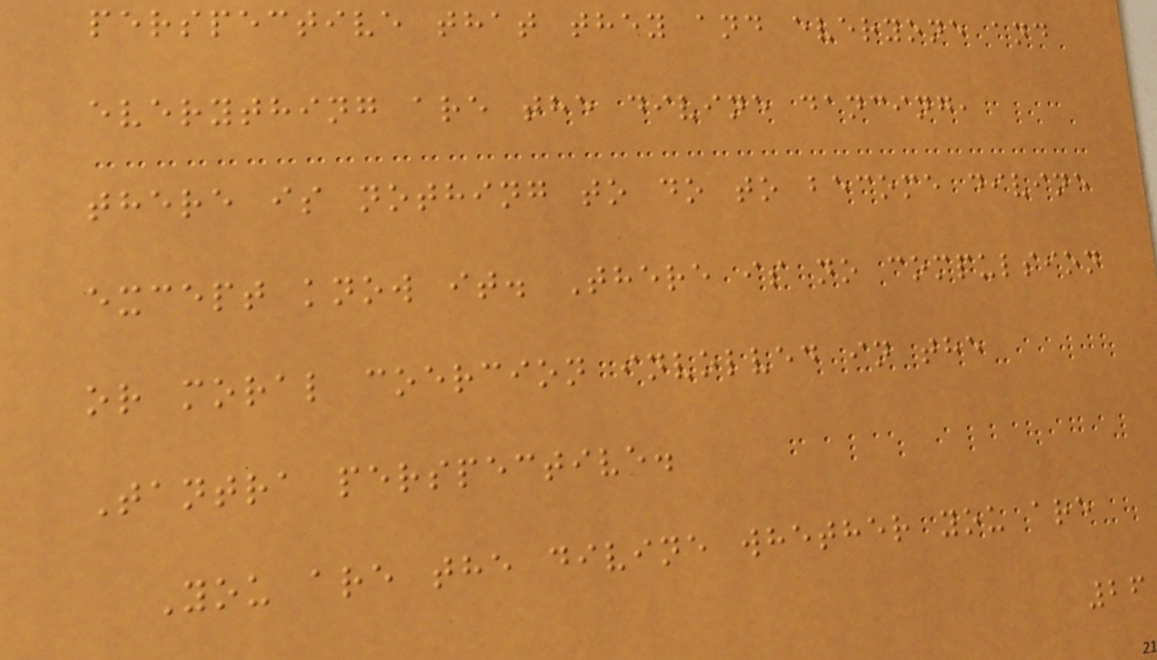perspective that they and everyone and
everything are the divine dancing,
there is nothing to do to become divine
except know it. There is no compulsion
or moral coercion involved in the
Tantra perspective.
You are the divine whether you are
26
